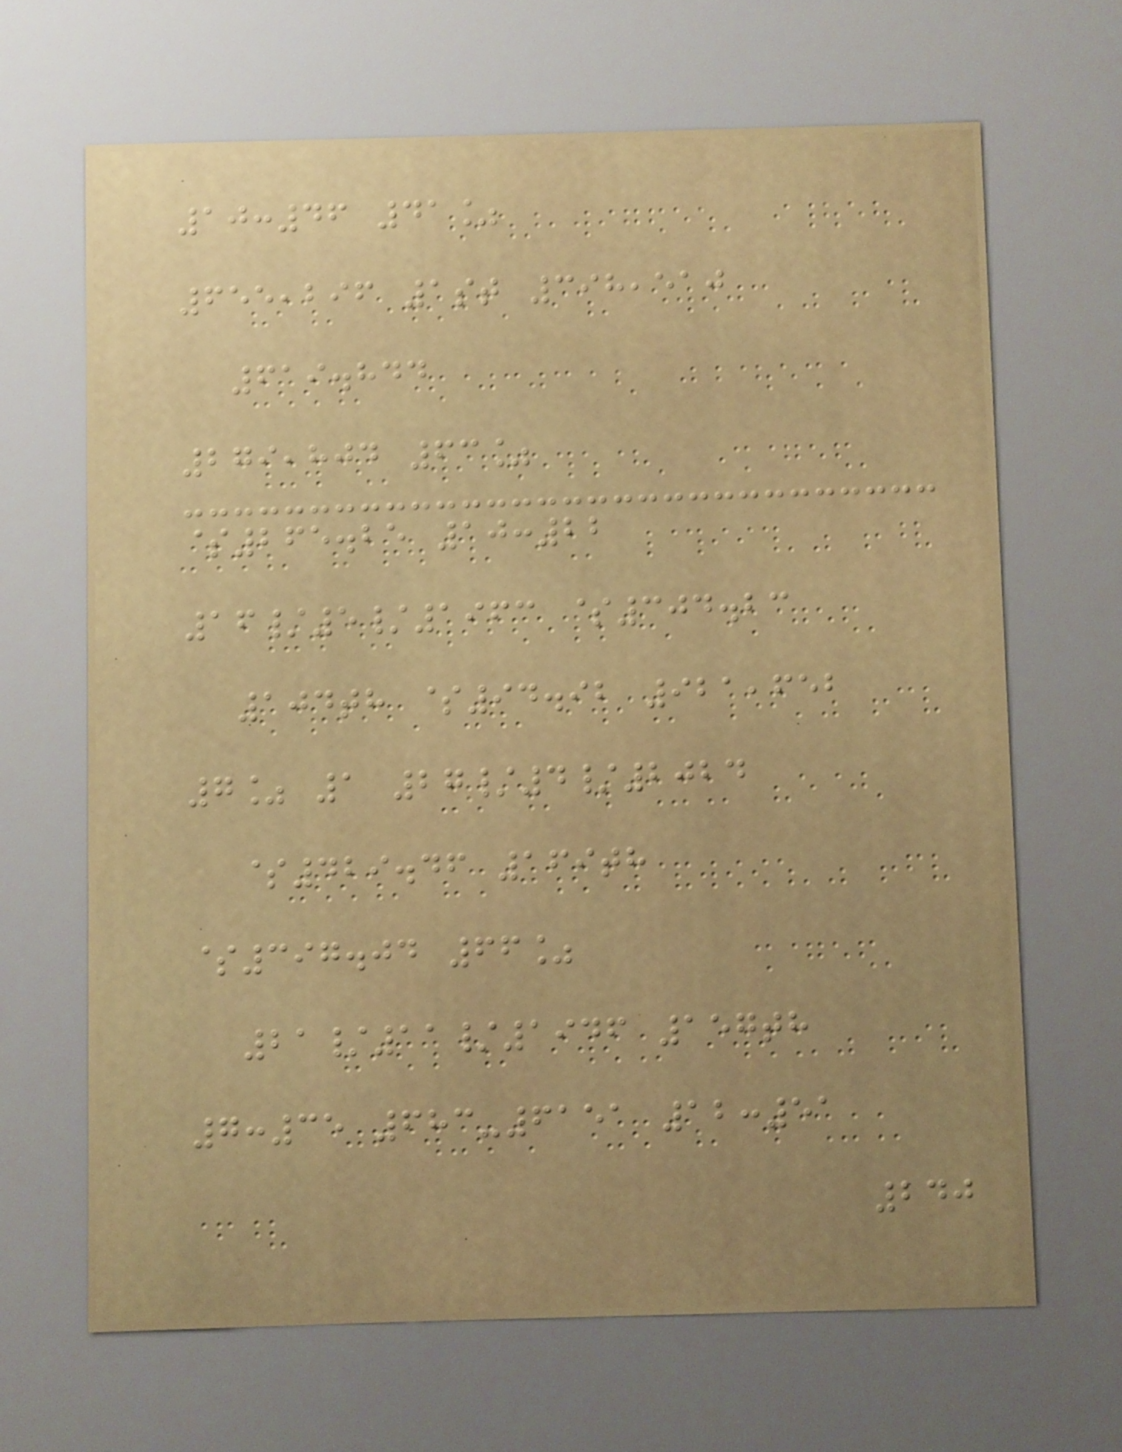10:46 41%
655,296 1st 398,510
619.844
279,804 63%
$265.25 10:22
16/5/1963 $304.23
104th $94.92 921,652
7% 1 27/4/2024
$429.46 169th
$397.04 66%
21/11/1946 157th
7:35 683-6151 12:51
240
